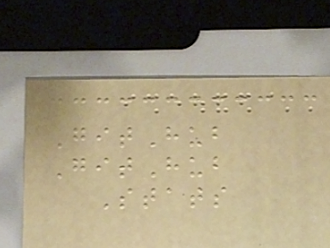GitHub
GitHub
Stats
